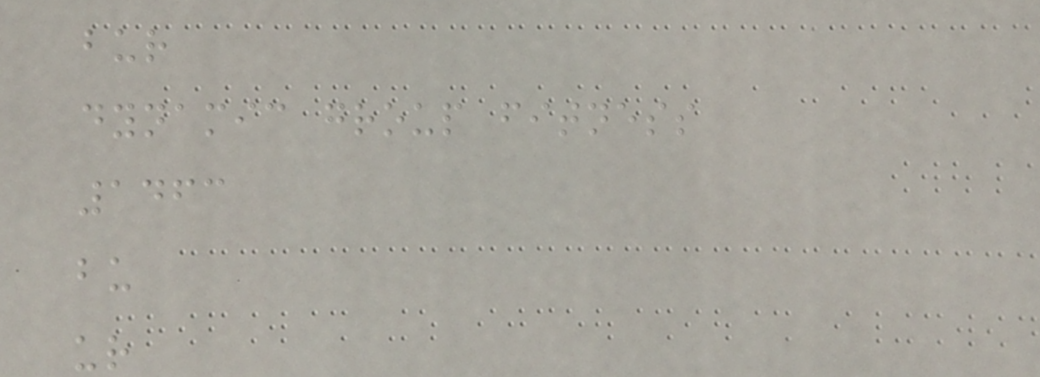bur
dynamic group fitness
1463
bu
ur
